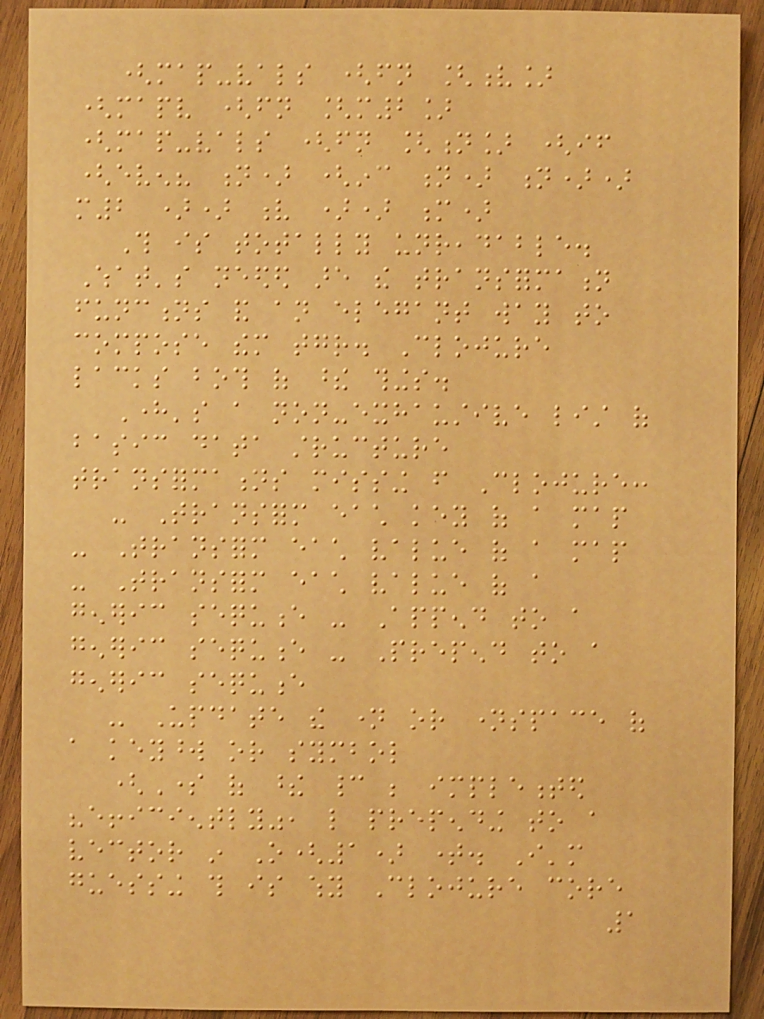(map-vals (fn [v]
(mapv (fn [m2]
(map-vals (fn [n] (if
(even? n) (inc n) n))
m2 )) v )) m)
This is totally unreadable.
What's needed are the transformation
functions and an elegant way to
compose them together. Clojure
lacks both of these things.
Here's a non-exhaustive list of
basic data structure
transformations missing from Clojure:
- Transform each key of a map
- Transform each value of a map
- Transform each value of a
generic sequence - Append to a
generic sequence - Prepend to a
generic sequence
- Update the name or namespace of
a keyword or symbol
(Some of these cannot be implemented
"efficiently", like prepending to a
vector in O(1) time. I'm
guessing this is why Clojure core
1
